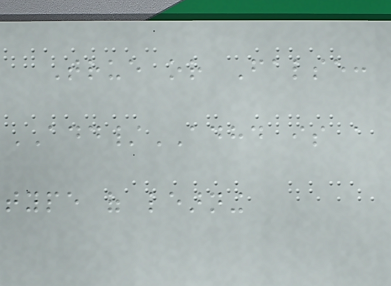True or False:
ADD/ADHD is a
type of learning
